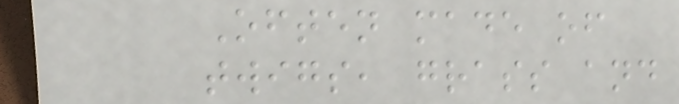Often made of
twigs, grass and
